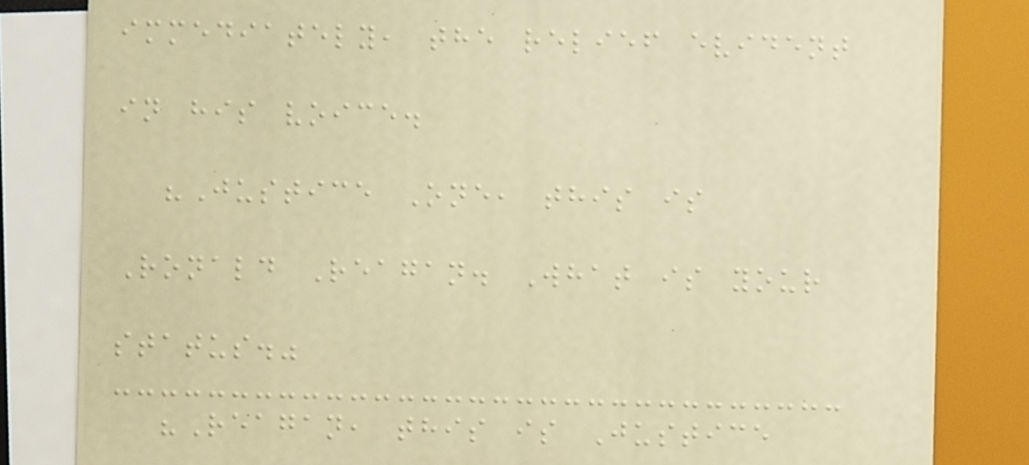immediately, the relief evident
in his voice.
"Justice One, this is
Ronald Reagan. What is your
status."
"Reagan, this is Justice
